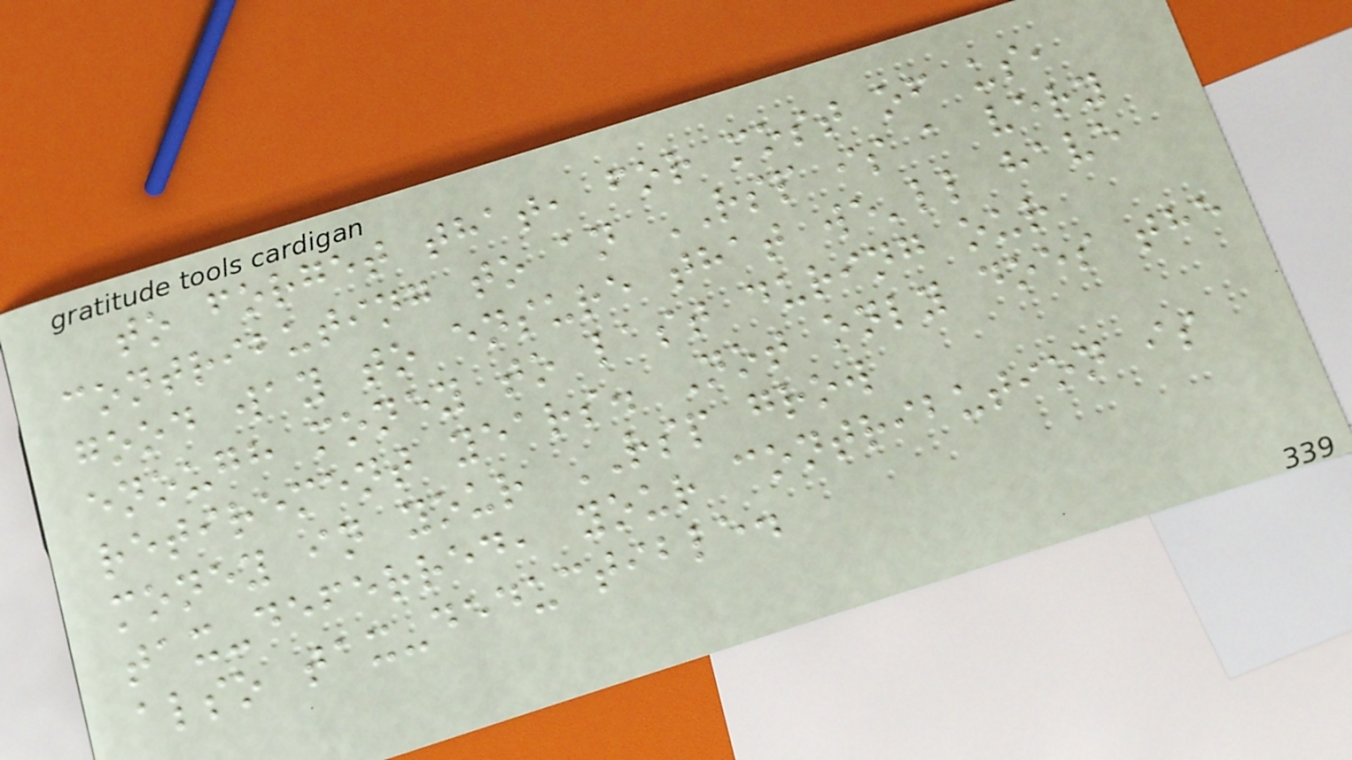to forget that, for most of us,
contributing to an RSP is a very
good way to ensure that we'll have
enough money to last during our
retirement years. Not only does the
money in your RSP grow
tax-deferred, your contribution is
also tax-deductible.
